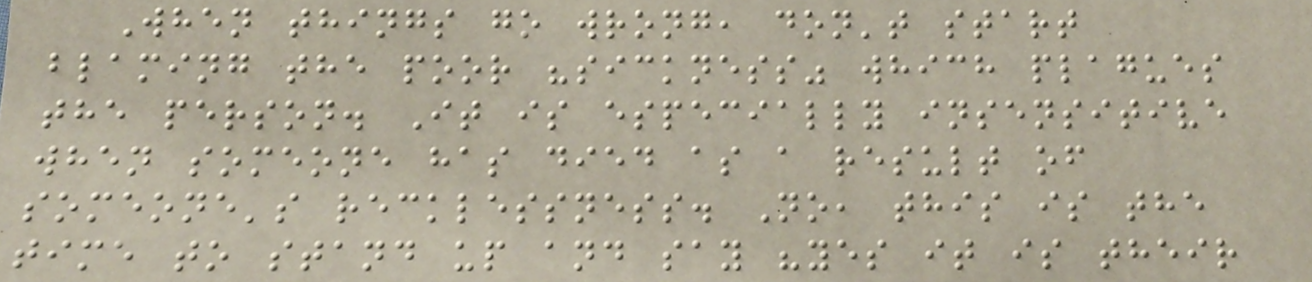When things go wrong, don't start
blaming the poor "sickness" which plagues
the person. It is especially insensitive
when someone has died as a result of
someone's recklessness. No, this is the
time to stand up and say "yes it is their
